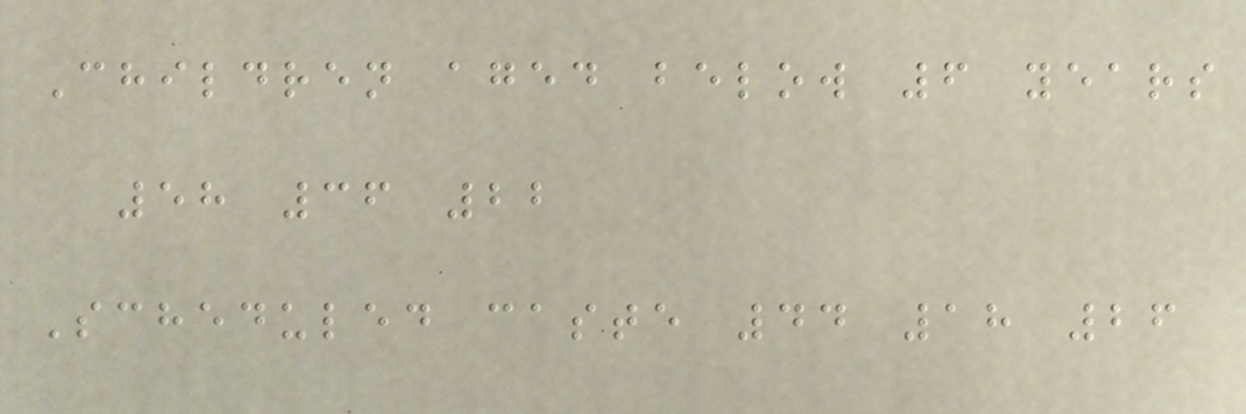Children aged below 6 years
58 36 22
Scheduled caste 44 18 26
